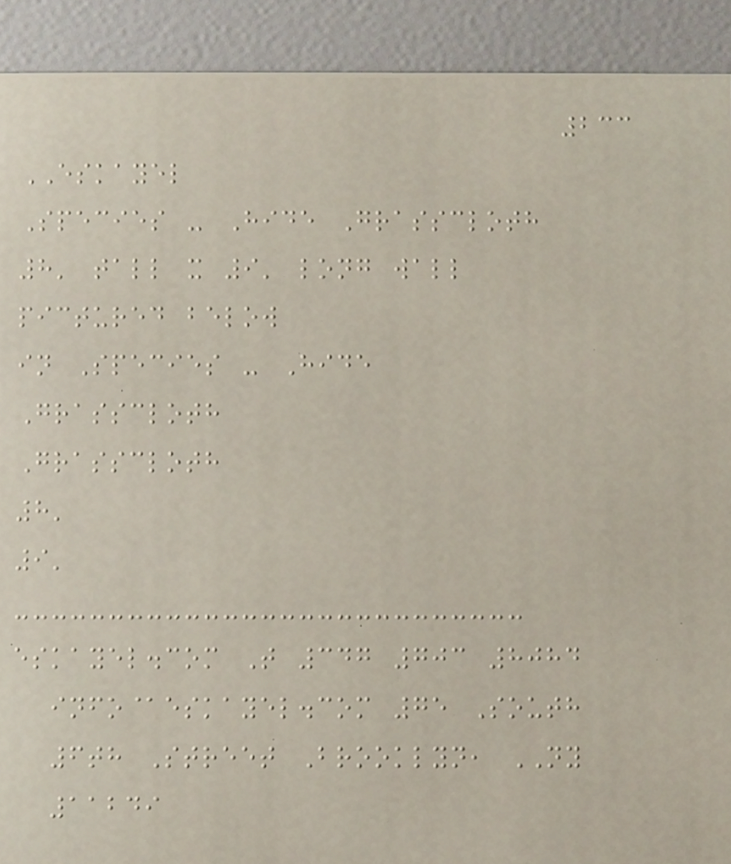233
ESKAYEL
Species - Hide Grasscloth
8' tall x 9' long wall
pictured below
in Species - Hide
Grasscloth
Grasscloth
8'
9'
eskayel.com T 347 703 8084
info@eskayel.com 75 South
6th Street Brooklyn, NY
11249
